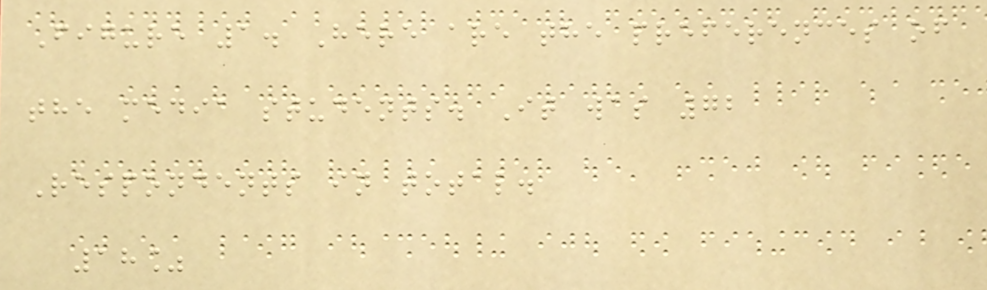Figure 1. Here are the preferences of
the media students. It was 72
Respondents in total.
18%
